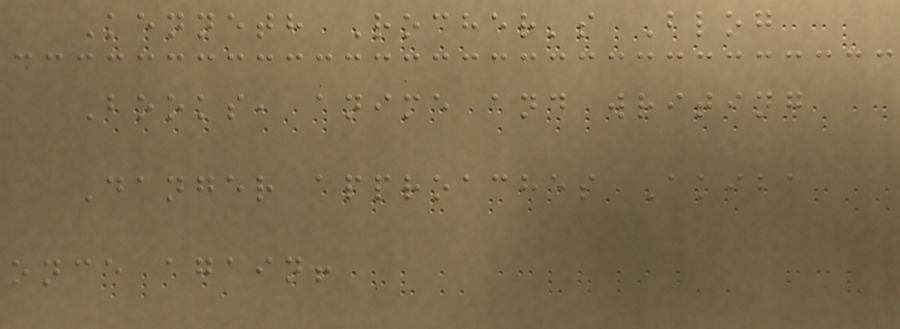Kenneth Rocher's Blog
Books, anime and writing
Danger approaches Akiba
once again!
